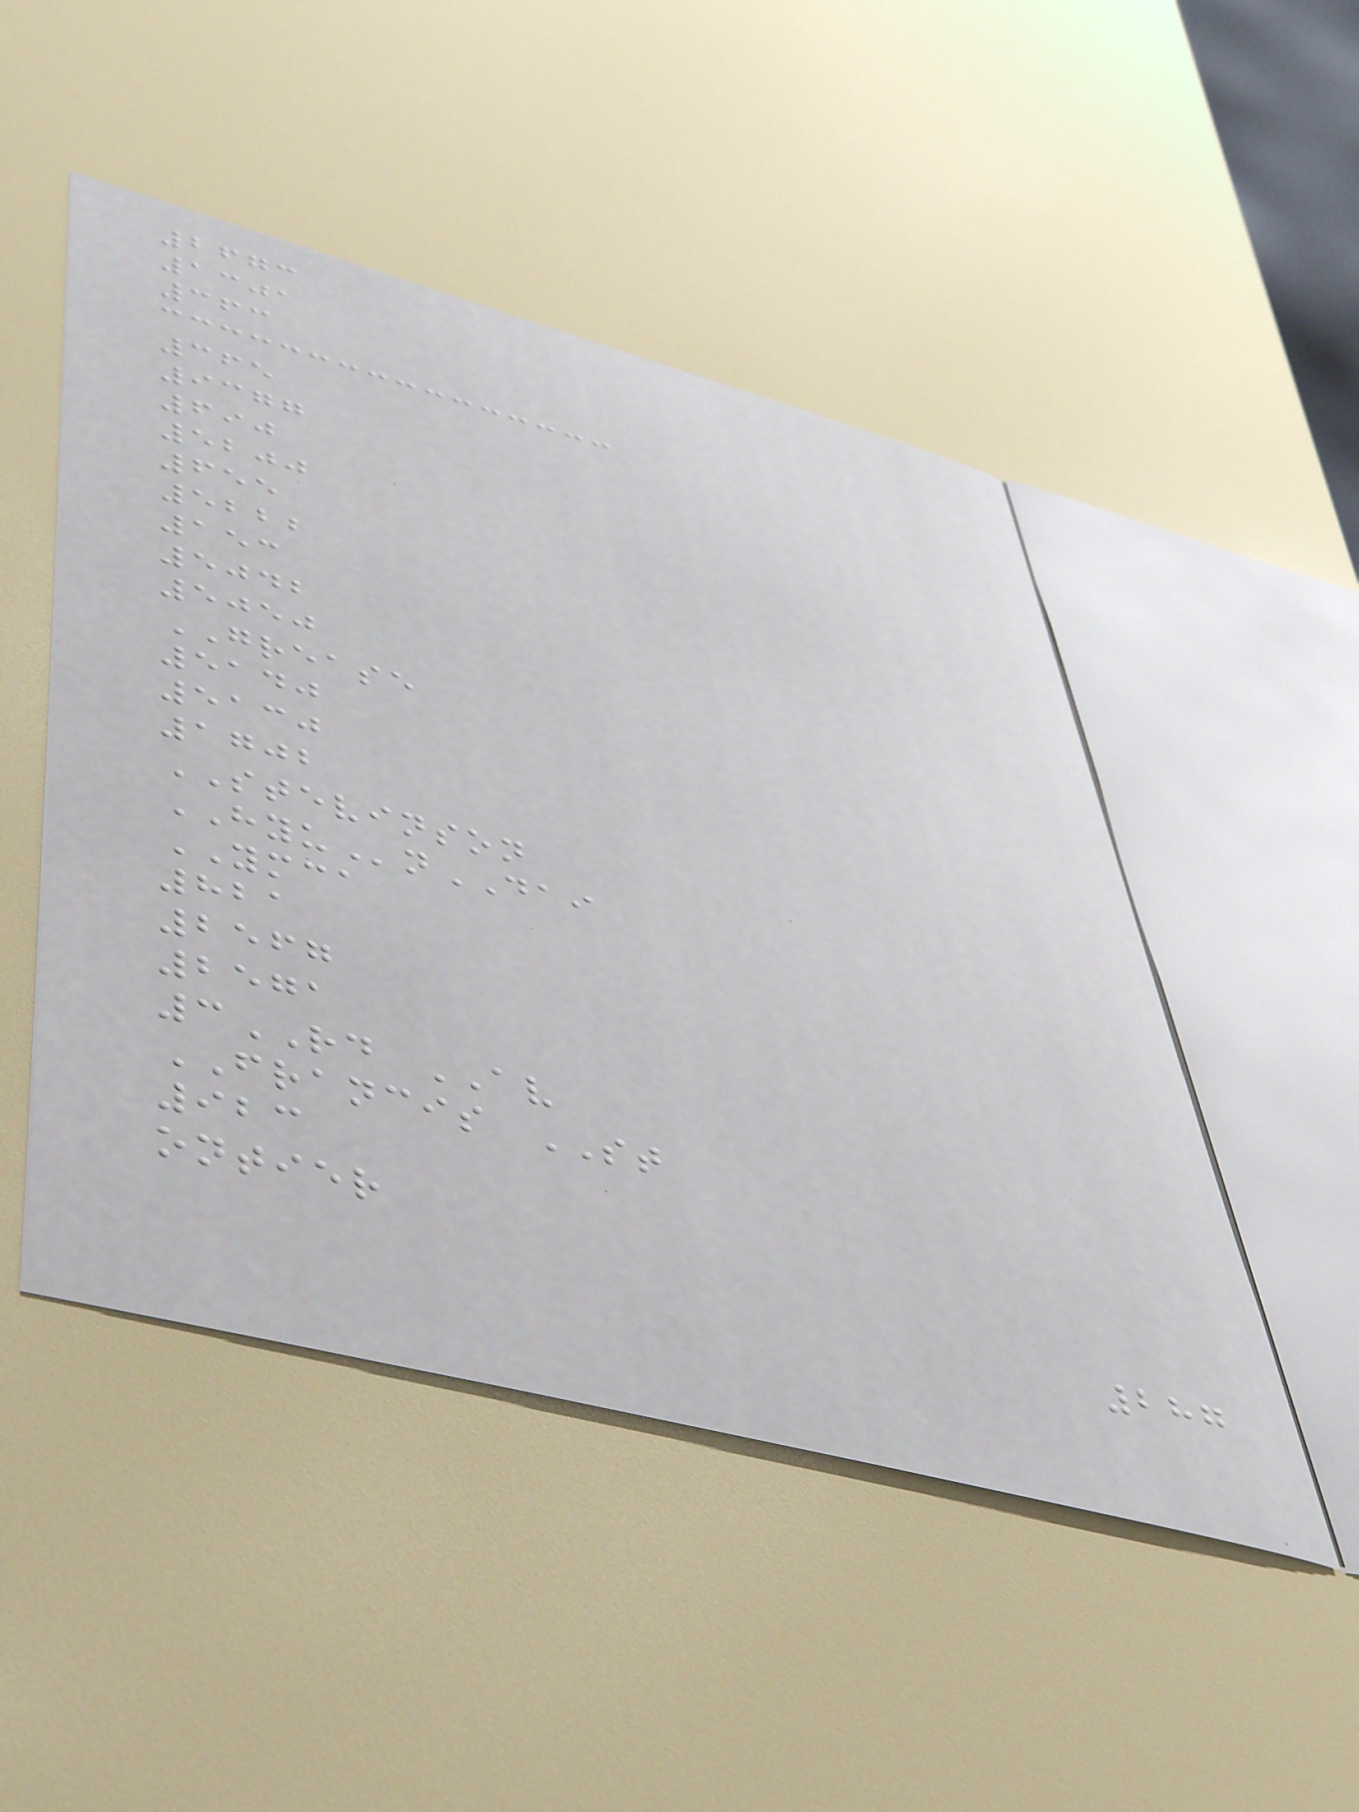2673
1301
363
365
9377
690
5200
655
5222
153
5042
5050
GREASE
5140
5130
1702
STEVINSON
HYUnDAI
YMCA
821
2567
2571
3RD AV
FRANCIS ST
923
ontier
287
